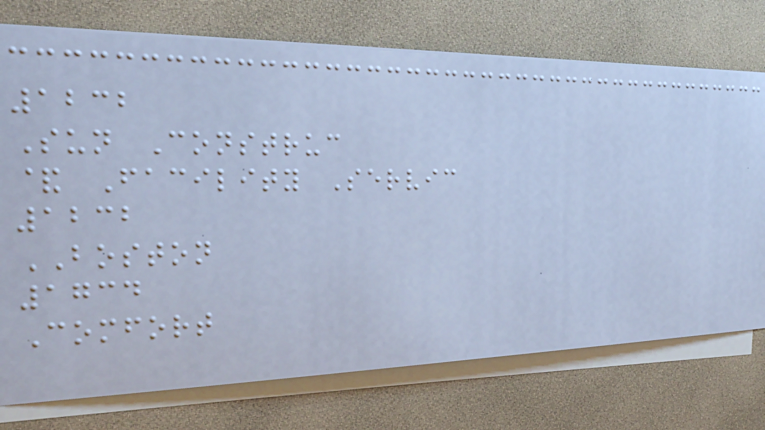1232
Sun Construc
& Facility Servic
1232
BOSTON
1734
Comfort
